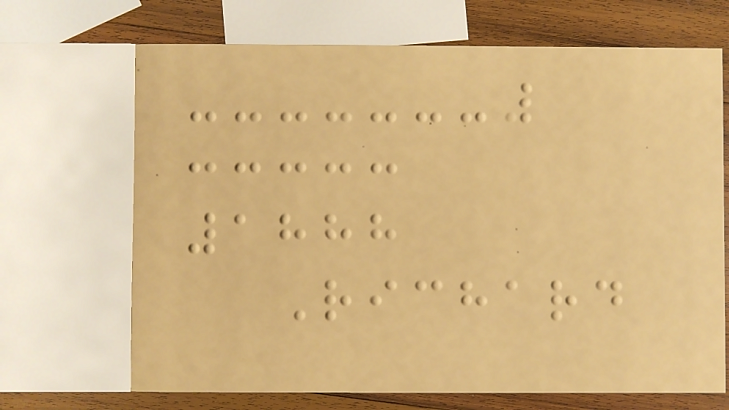1888
Richard
